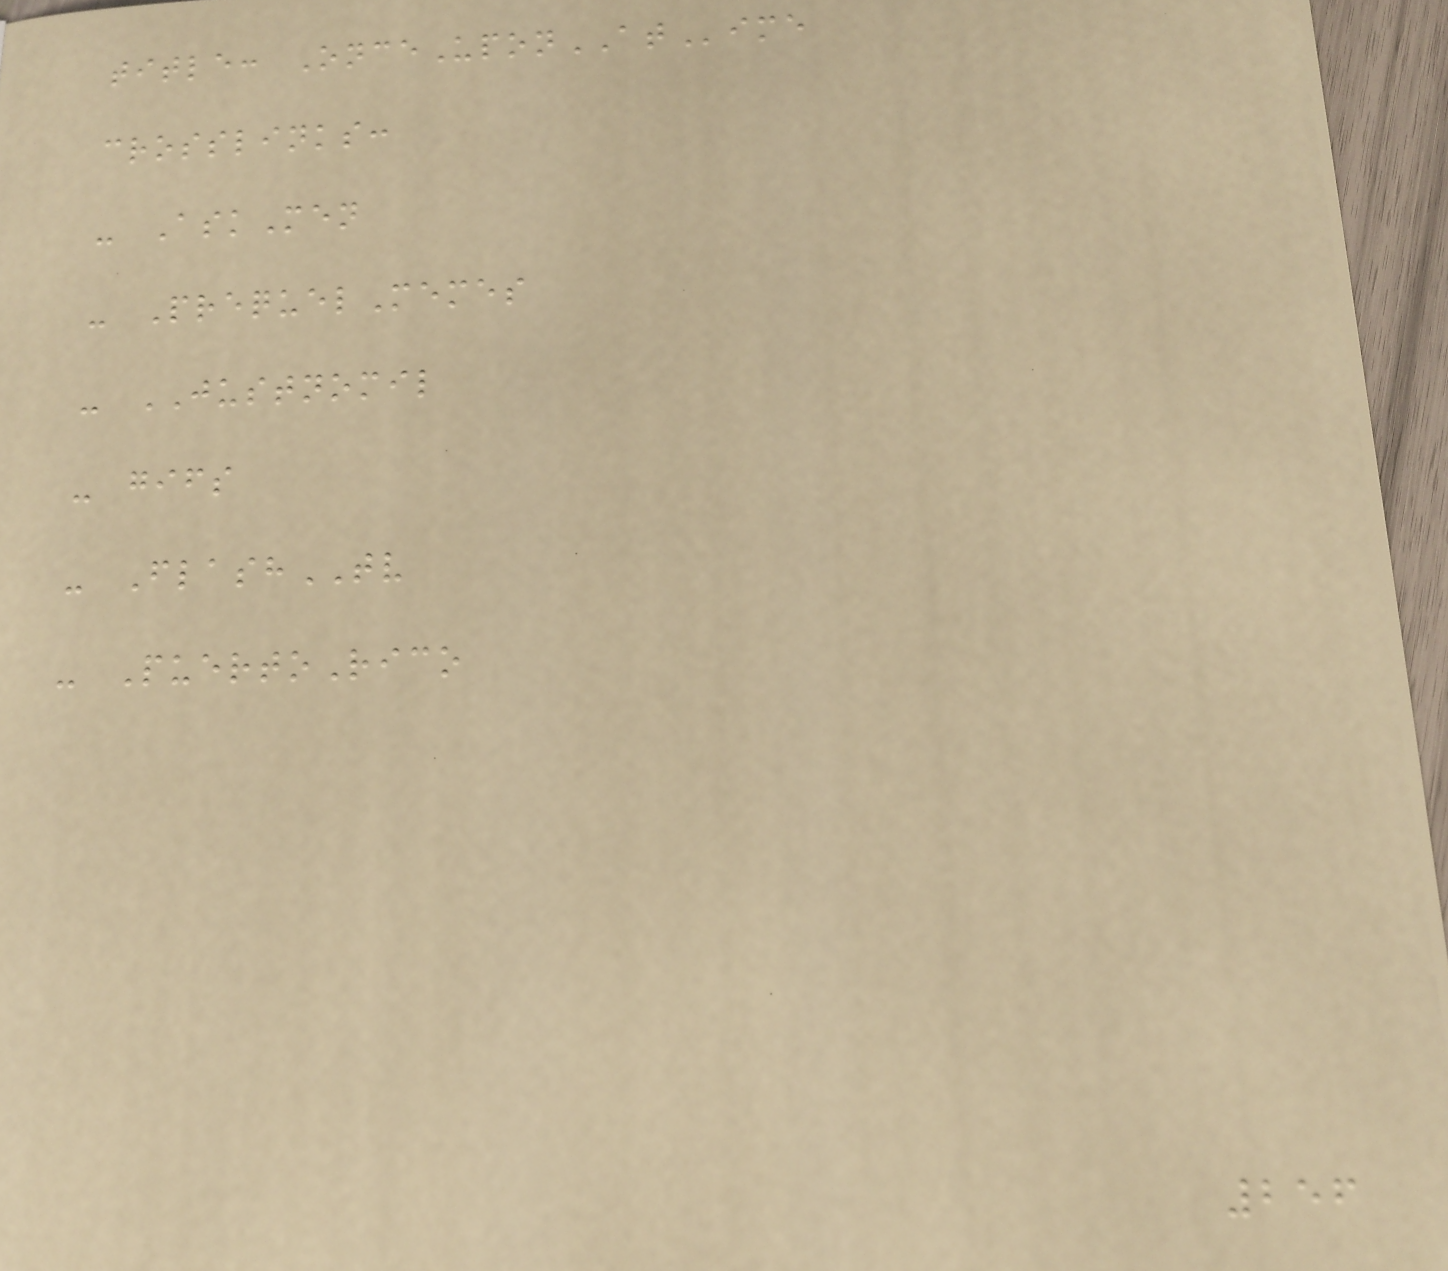title: OnceUponATime
crosslinks:
- AskMen
- PrequelMemes
- JUSTNOMIL
- gifs
- FlashTV
- PuertoRico
256
